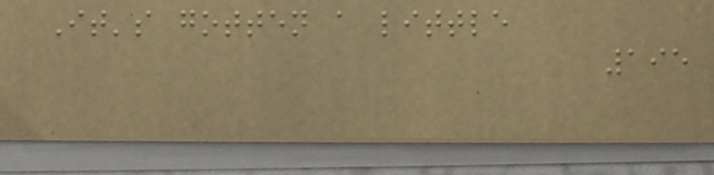It's gotten a little
195
